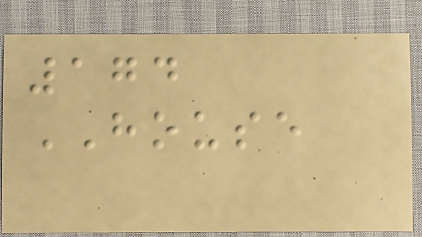174
HOUSE
